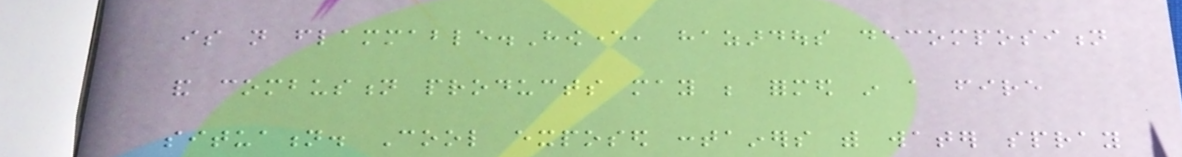is not flammable.However, hazardous decomposition
and combustion products may be formed in a fire
situation. Cool exposed containers with water spray
